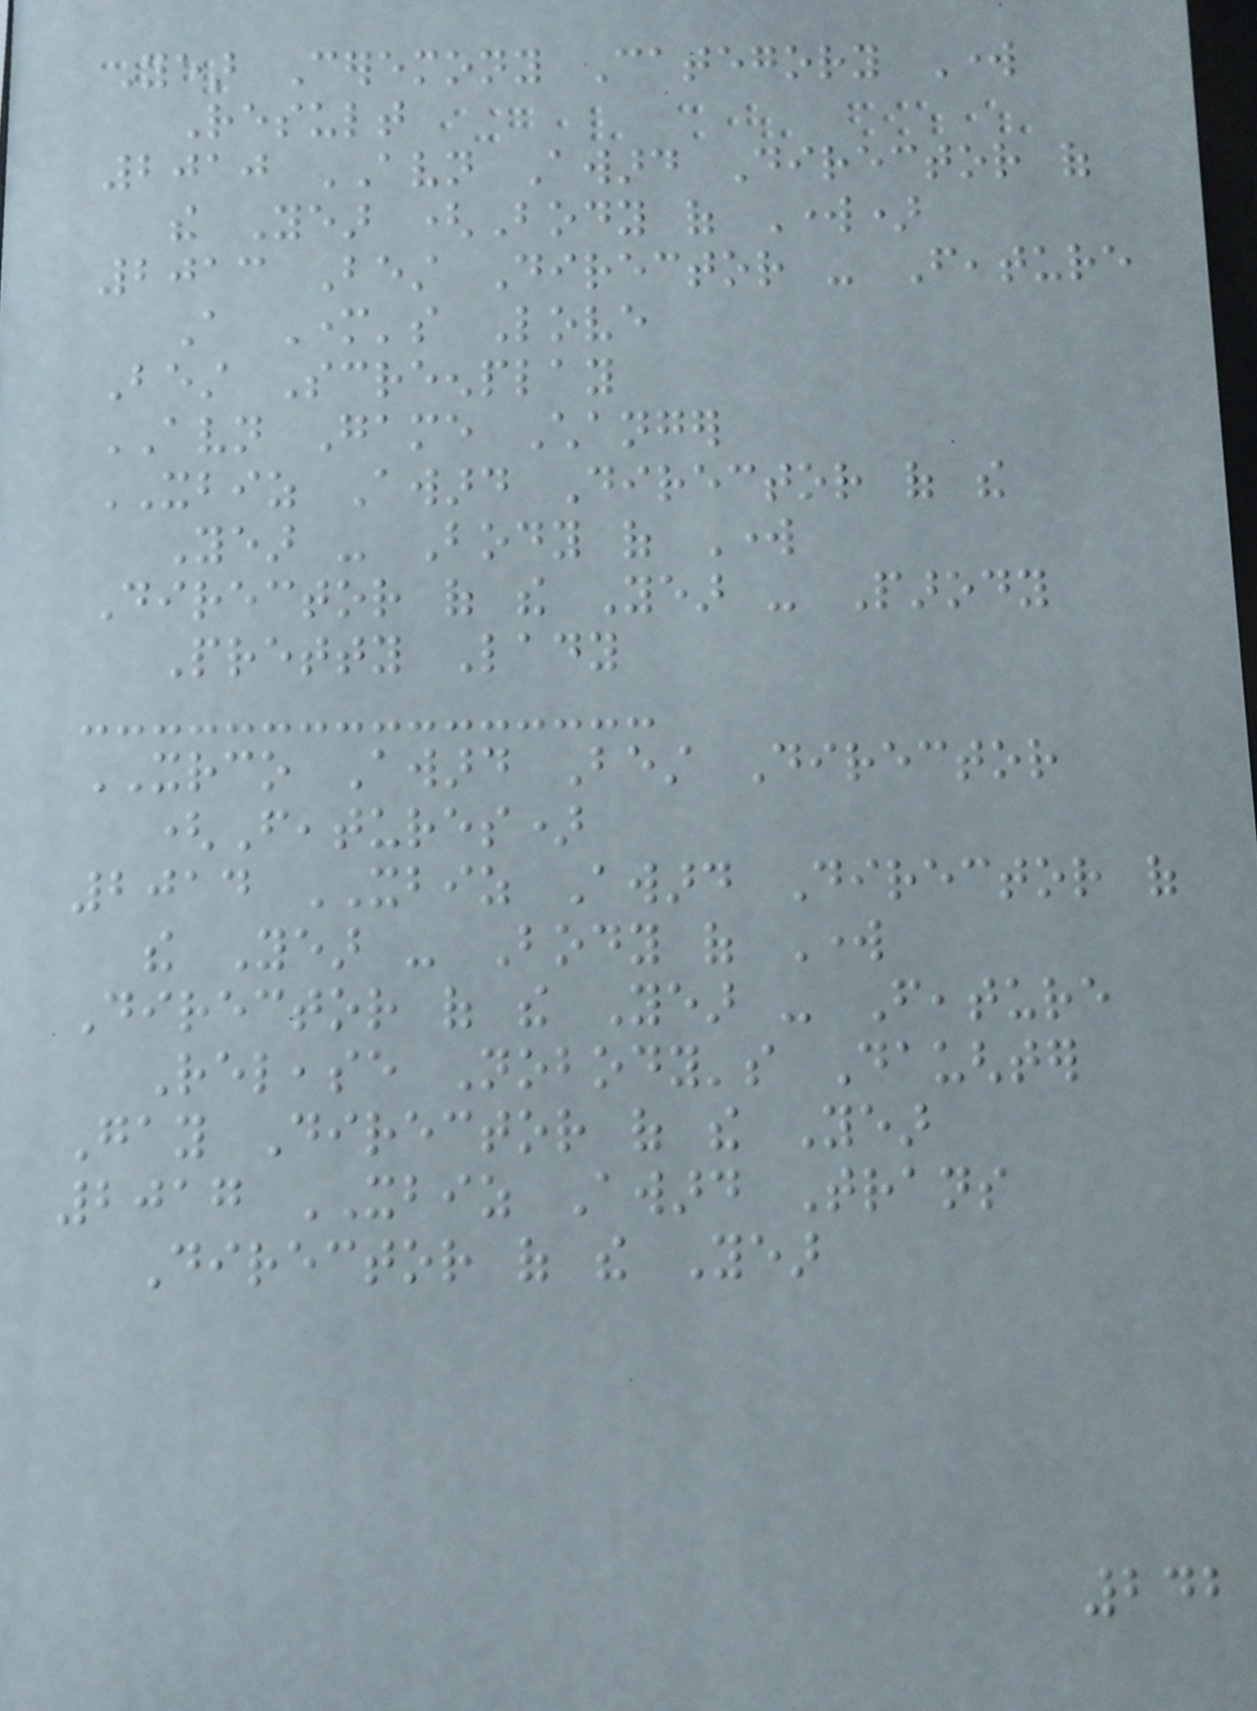Year Ceremony Category Work
Result
2010 AVN Award Director of
the Year (Body of Work)
2013 Best Director - Feature
A Mother's Love
Best Screenplay
AVN Game Changer
XBIZ Award Director of the
Year - Body of Work
Director of the Year - Parody
Pretty Lady
XRCO Award Best Director
(Features)
2014 XBIZ Award Director of
the Year - Body of Work
Director of the Year - Feature
Release Nobody's Daughter
Gay Director of the Year
2017 XBIZ Award Trans
Director of the Year
242
